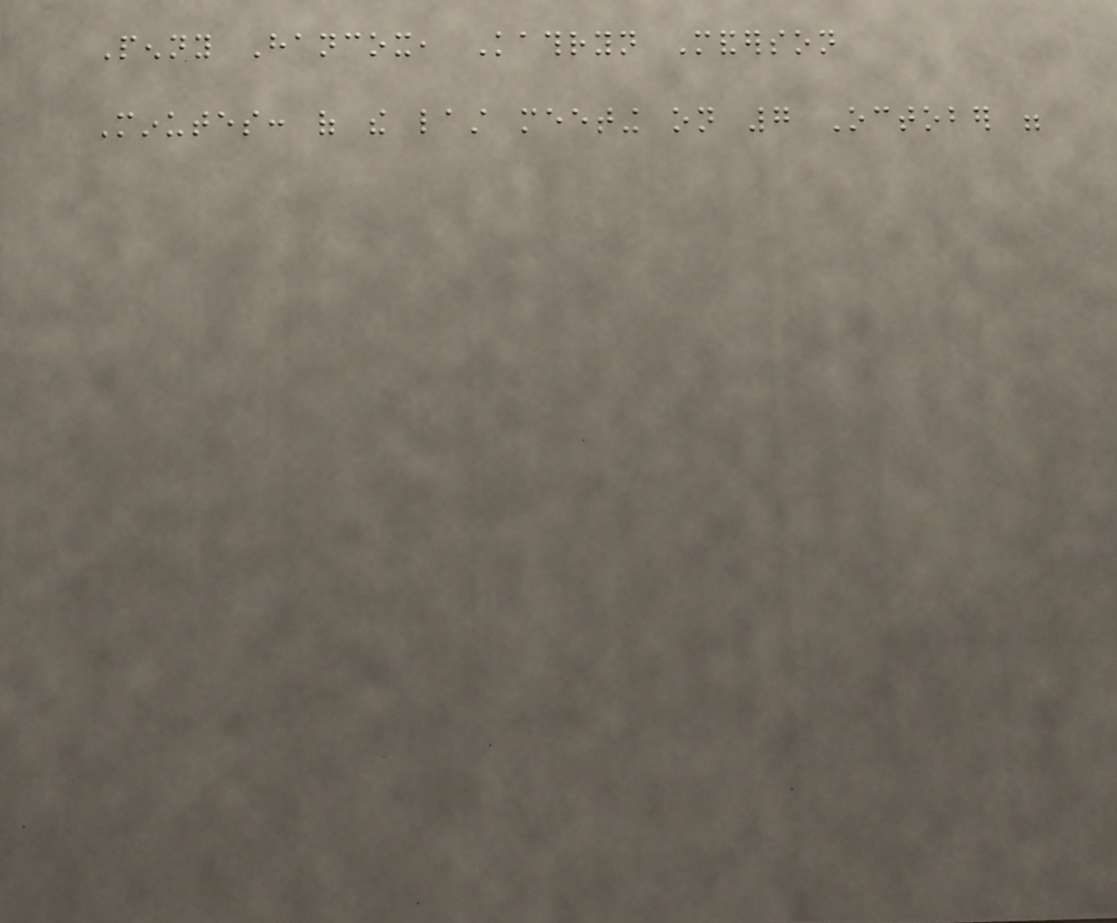Penny Hancox, Kathryn Manderson
Minutes: of the last meeting on 7 October were
